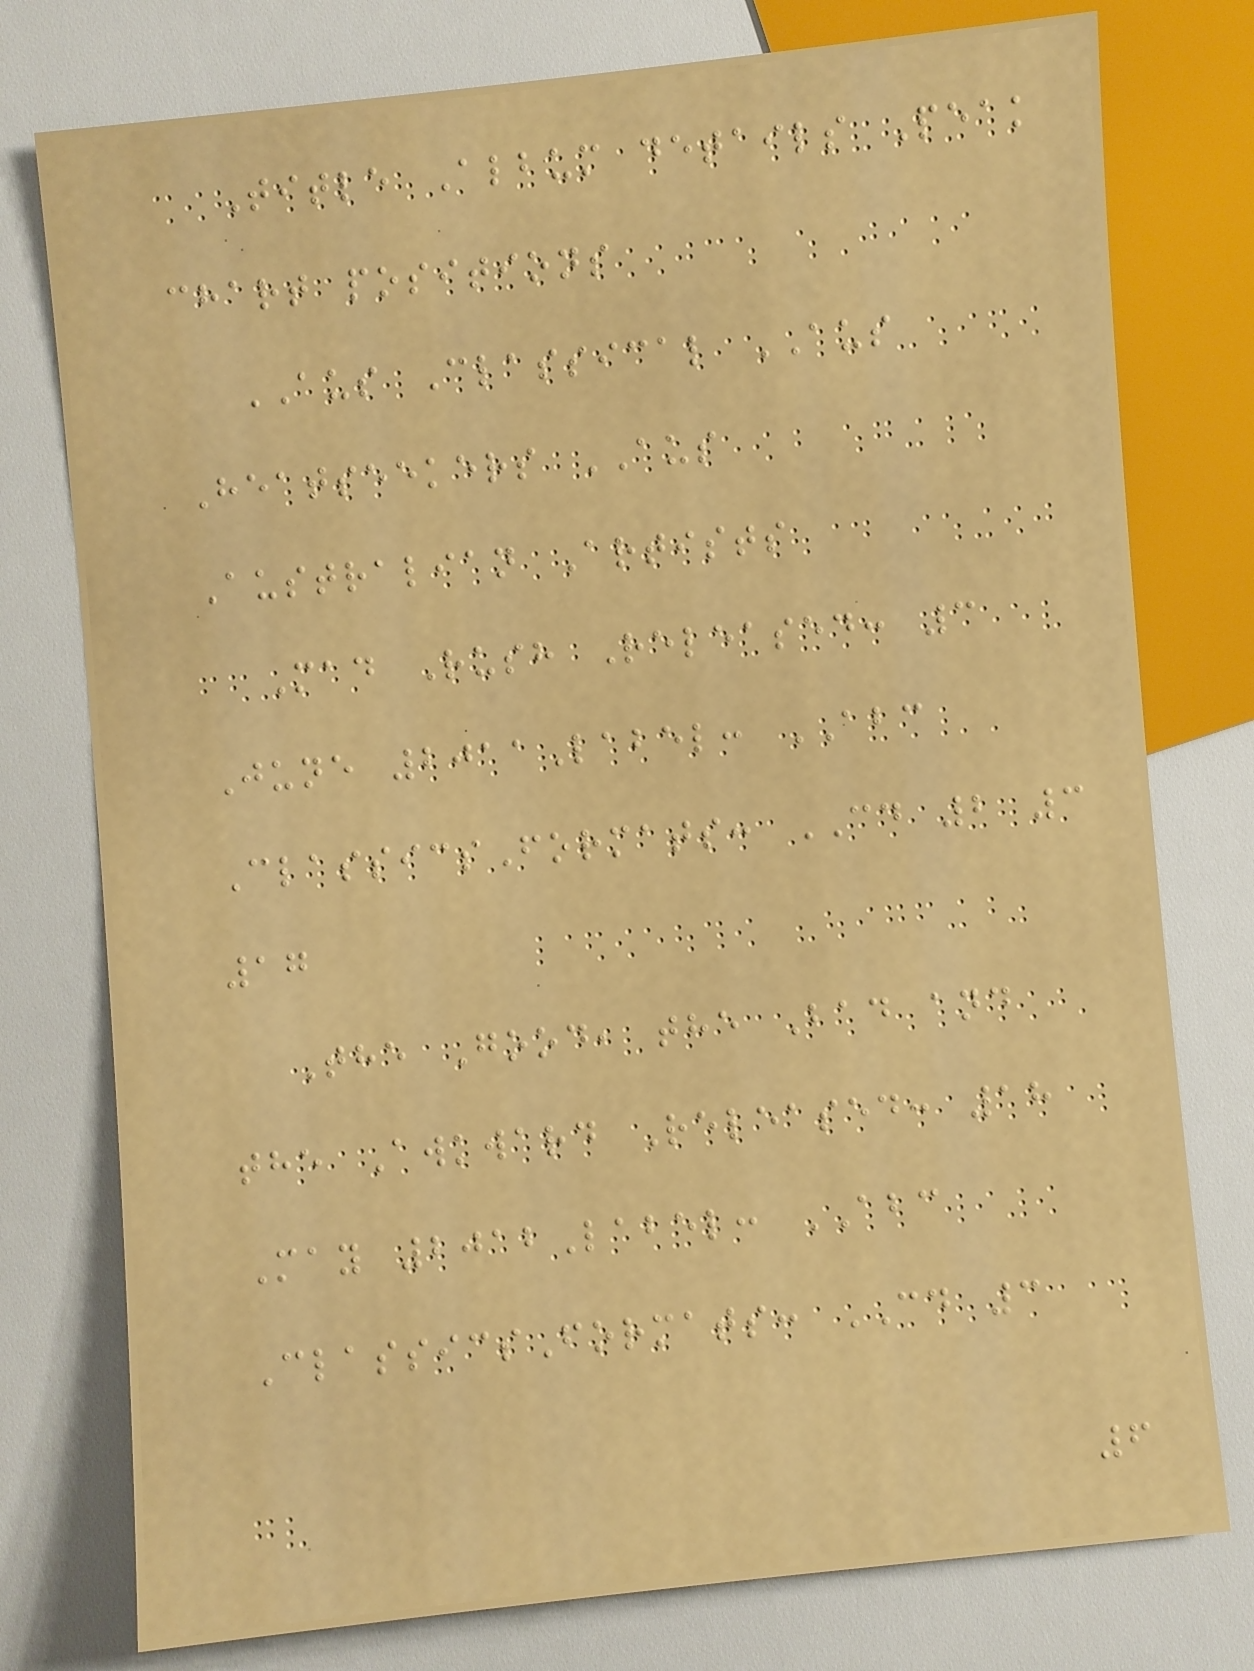Title Album details Peak
chart positions
AUS Classical AUS
Heatseekers AUS
Australian Artists
Mad Rush Released: 3
June 2011Label: ABC
ClassicsFormats: CD 2 3
17
The Good, the Bad and
the Awkward Released: 18
May 2012Label: ABC
ClassicsFormats: CD 3
6
